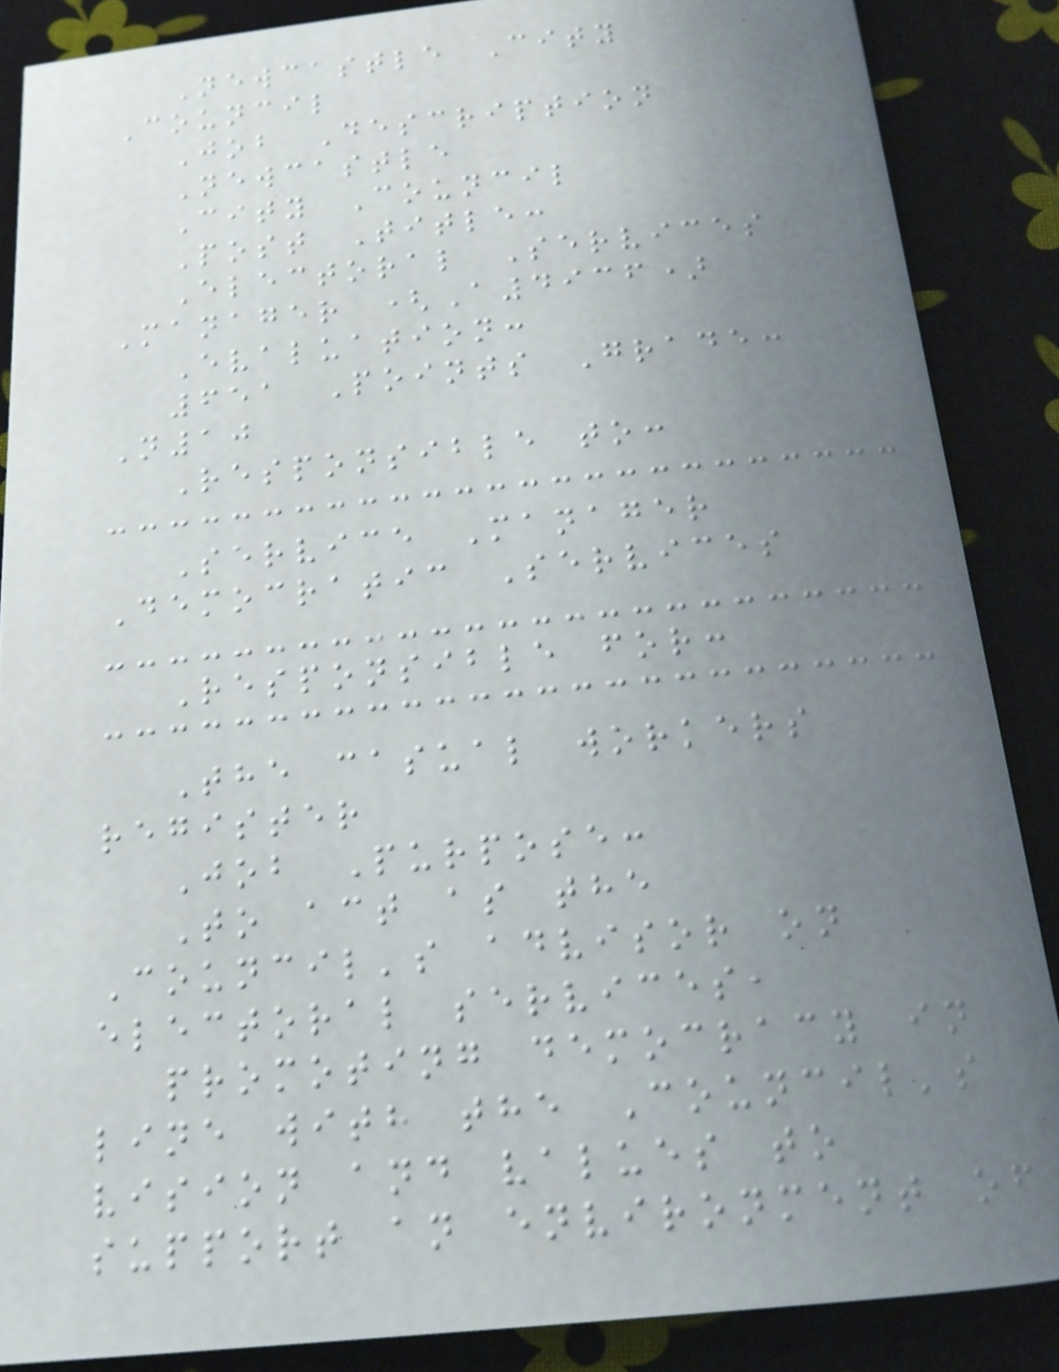Newcastle City
Council
Job Description
Newcastle
City Council
Post Title:
Electoral Services
Manager (A4936)
Evaluation:
651 Points Grade:
N10
Responsible to:
Service Manager
Democratic Services
Responsible for:
The casual workers
register
Job Purpose:
To act as the
Council's advisor on
electoral services,
promoting democracy in
line with the Council's
vision and values to
support an environment of
